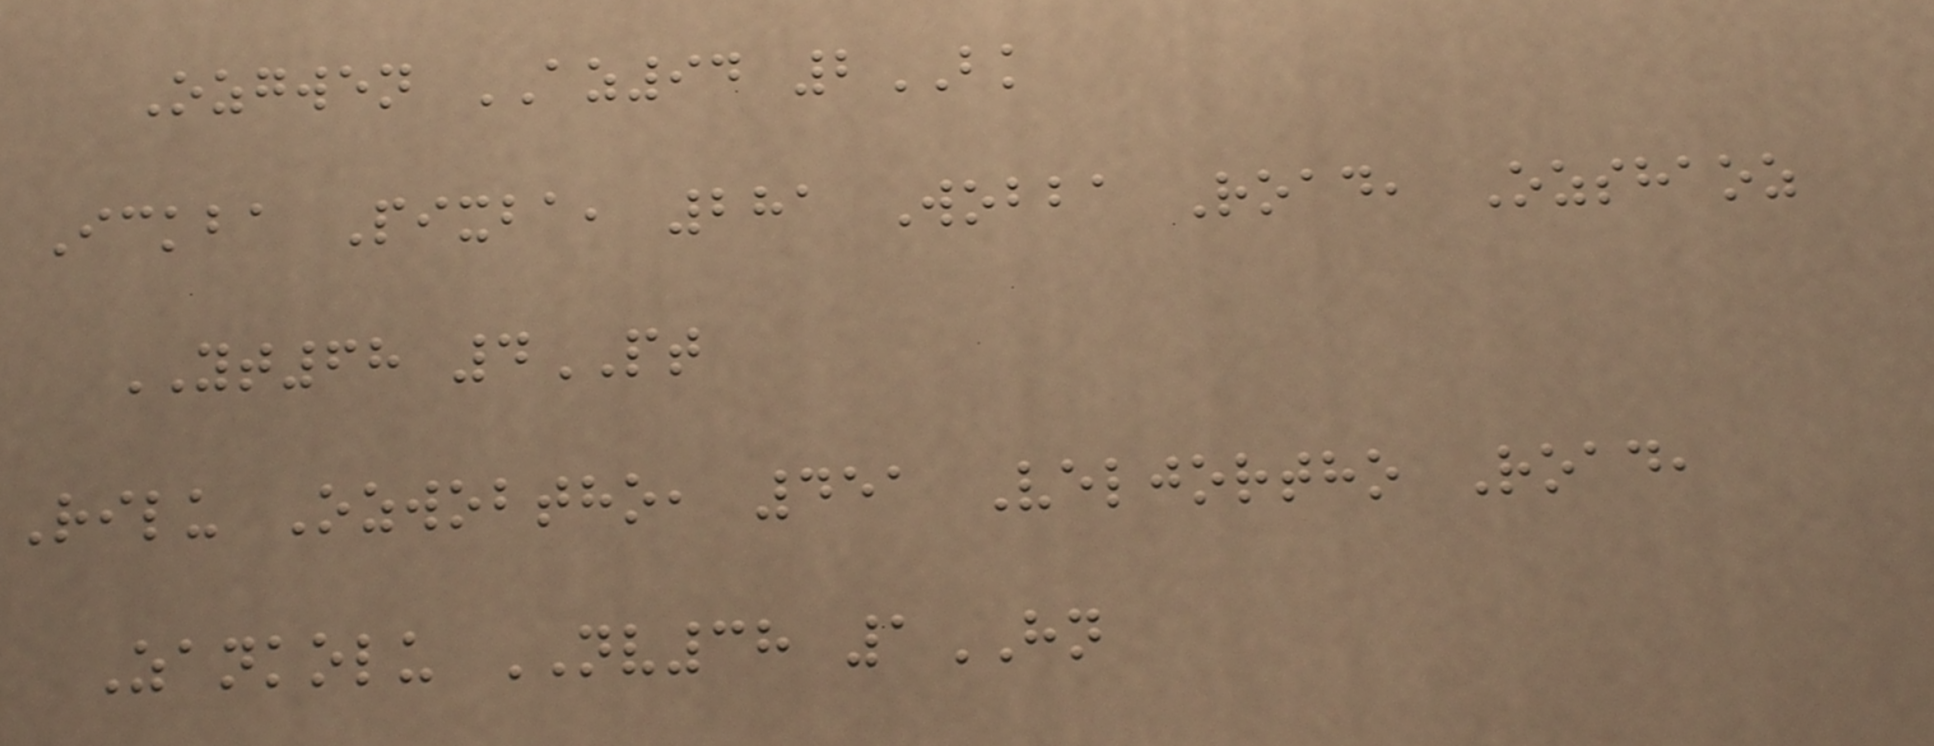Ozgwen AZ94 2BK
Ickba Pixba, 281 Wobba Road, Ozshaoz
YT68 4PT
Rilu Ozwobtho, 451 Veljortho Road,
Zankolu NV38 1HN
